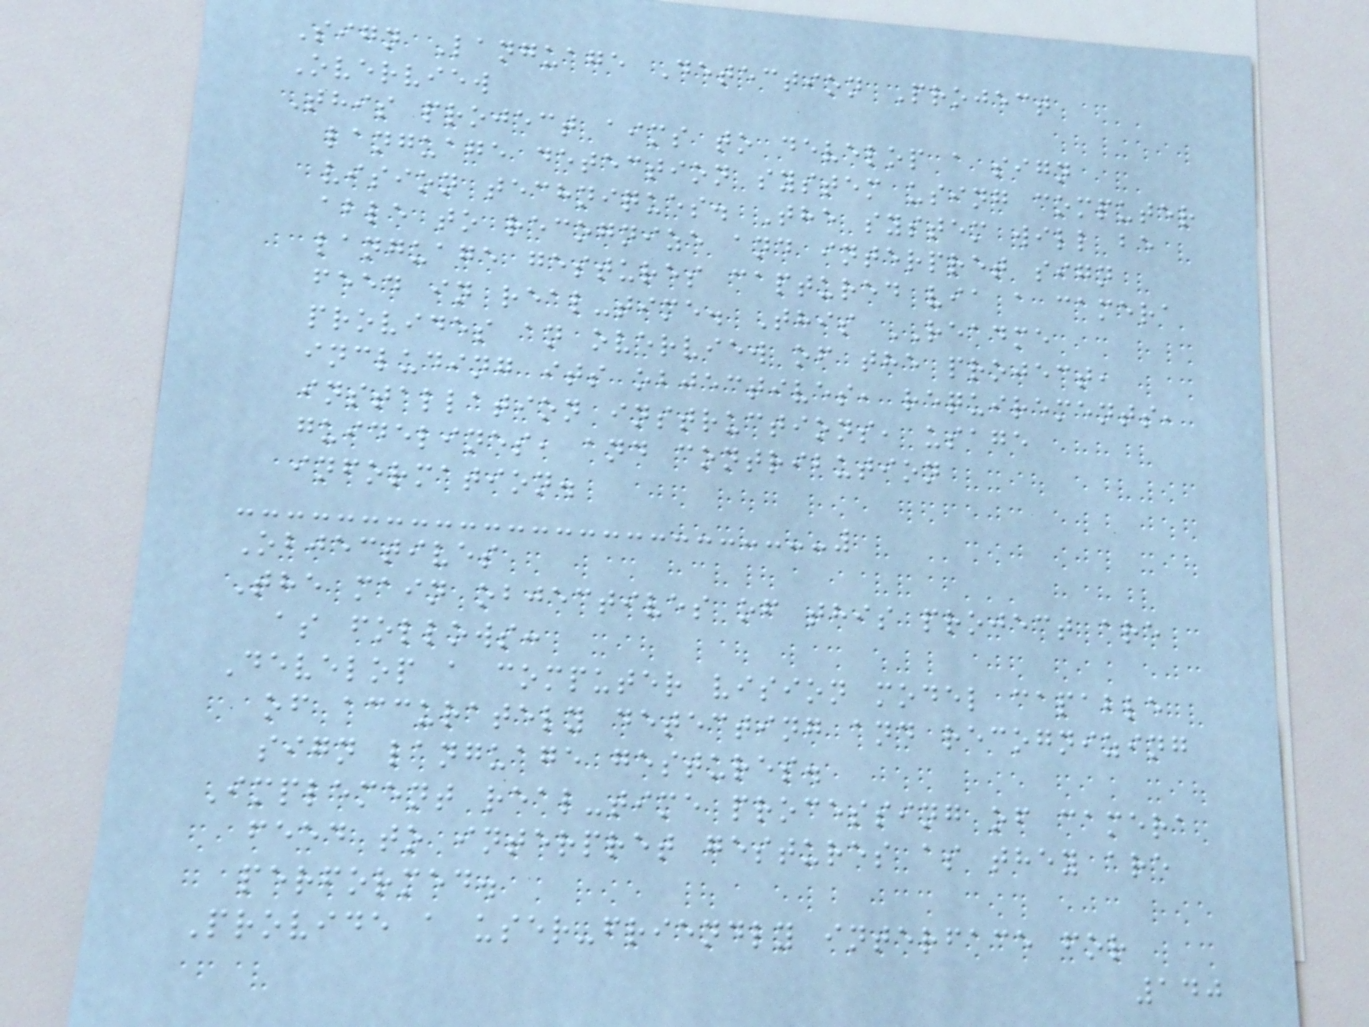Sign Language Detection Project
Overview
This project aims to develop a sign
language detection system using computer
vision techniques. The system will be
able to recognize and interpret sign
language gestures captured via a camera
feed in real-time. This README
provides an overview of the project,
including its objectives, requirements,
installation instructions, usage
guidelines, and contribution
information.
Objectives
The main objectives of this project are
as follows:
Develop a computer vision model capable
of accurately detecting and recognizing
sign language gestures.
Implement real-time processing of camera
feed to interpret gestures as they are
performed.
Provide a user-friendly interface for
140
